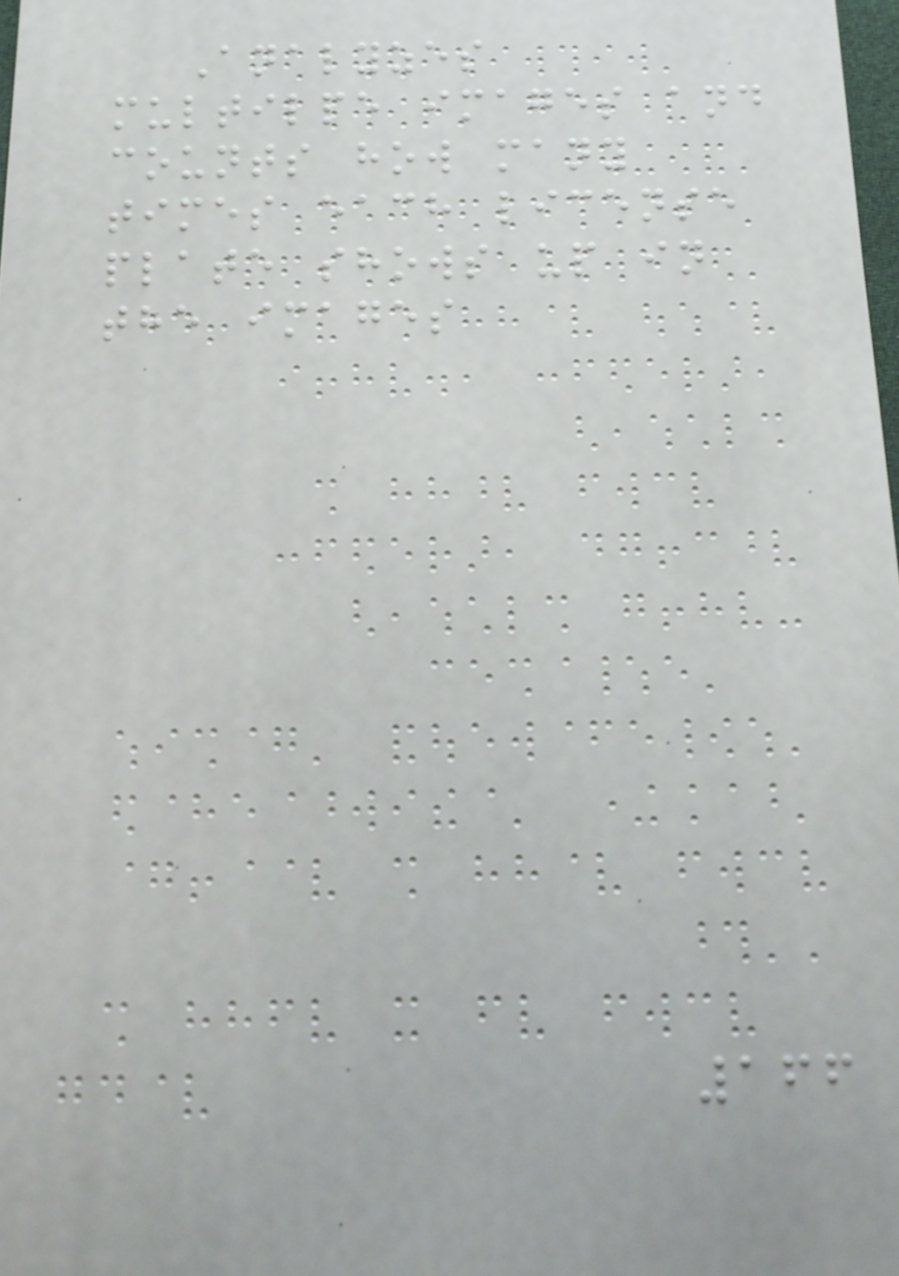Analyzes
multilpe images and
counts how many
times each license
plate shows up in
the images
166
